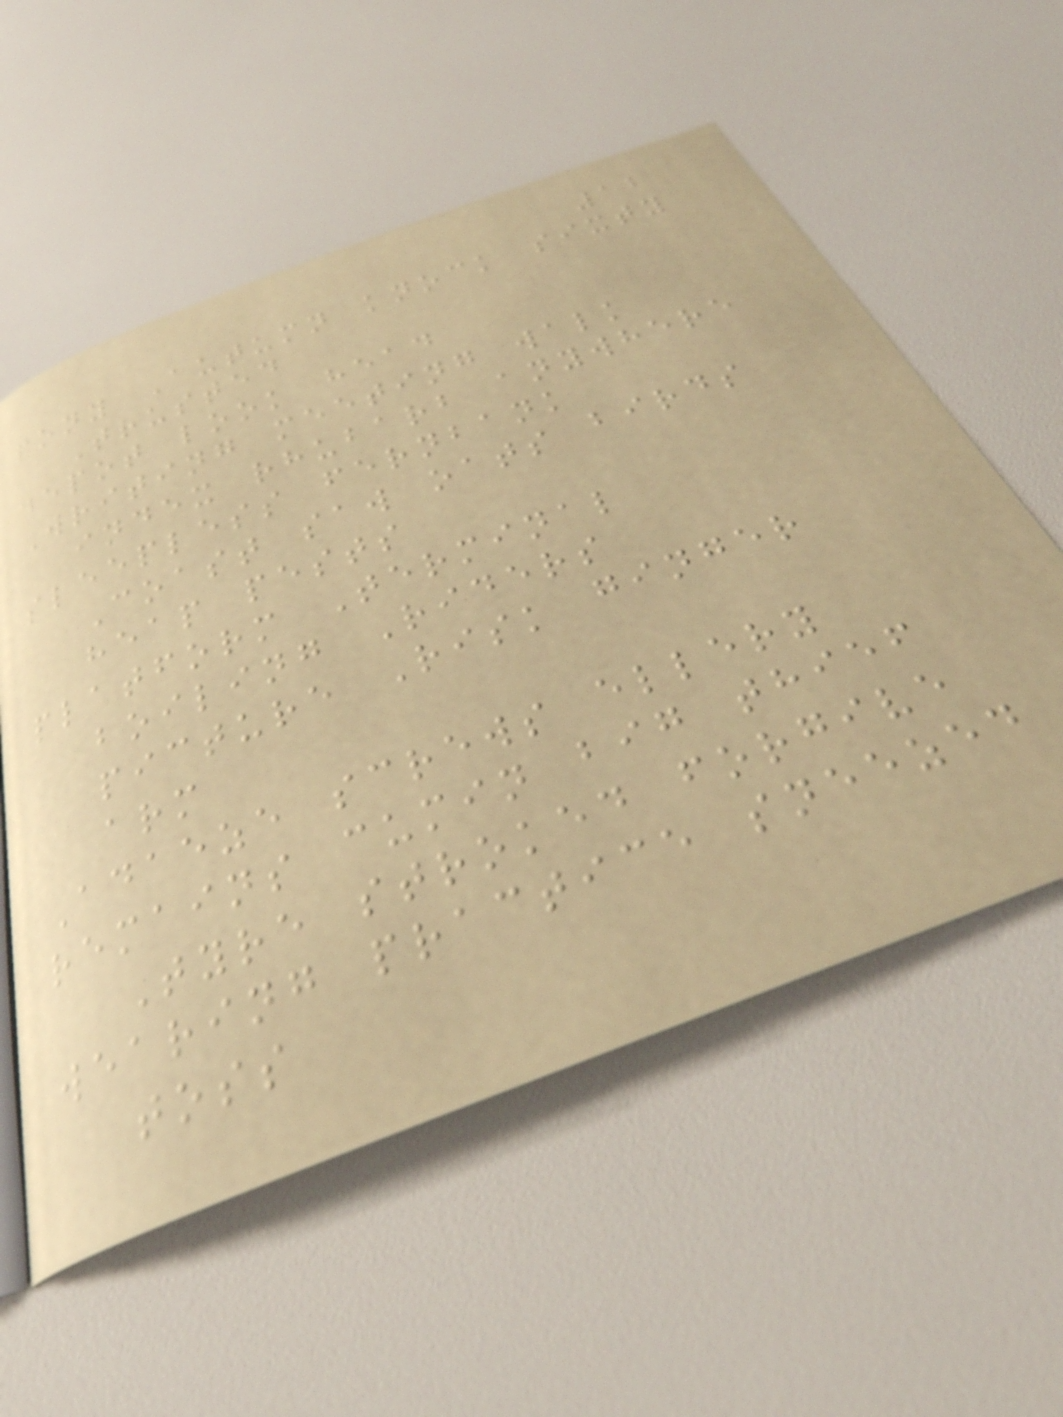12
pony Autumn knock sixty
Trusted
depot look head
Writing meeting walk
index rhubarb anywhere
sleepless fernbank
Coast saw oats birds
heap pests
platform Terminal
boiling Riders
picture Risk ginger
arm
Adaeze screws ellery
remains cumin big thief
Tyre stroked forgive
wearing practice sneezed
toss
